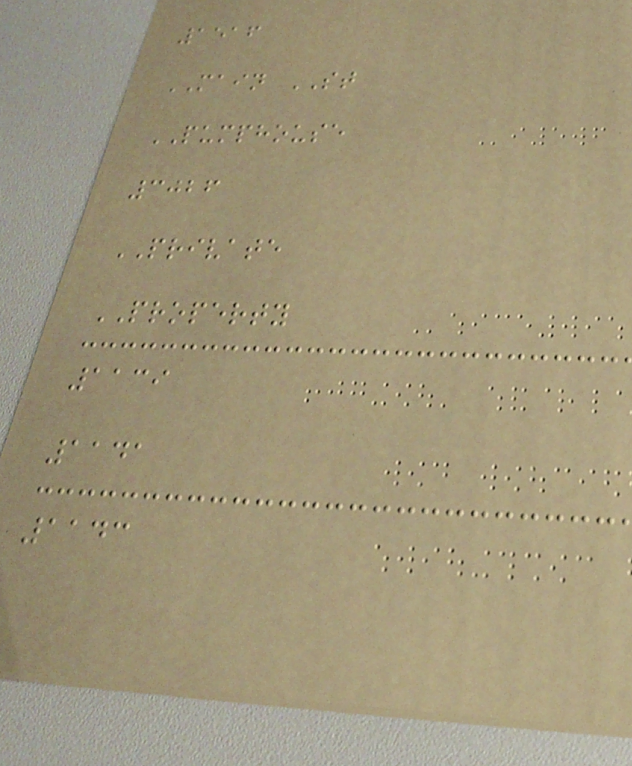1516
MAIN ST
PUMPHOUSE
3026
PRIVATE
PROPERTY
1139
1141
1143
